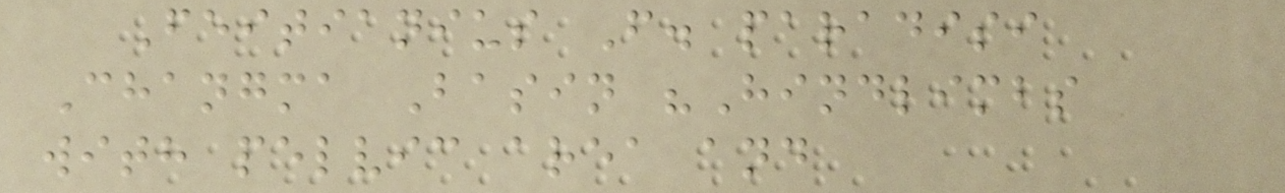Feitianius F. paradisi
Changma Basin "Hindlimbs
with pelvic area and
